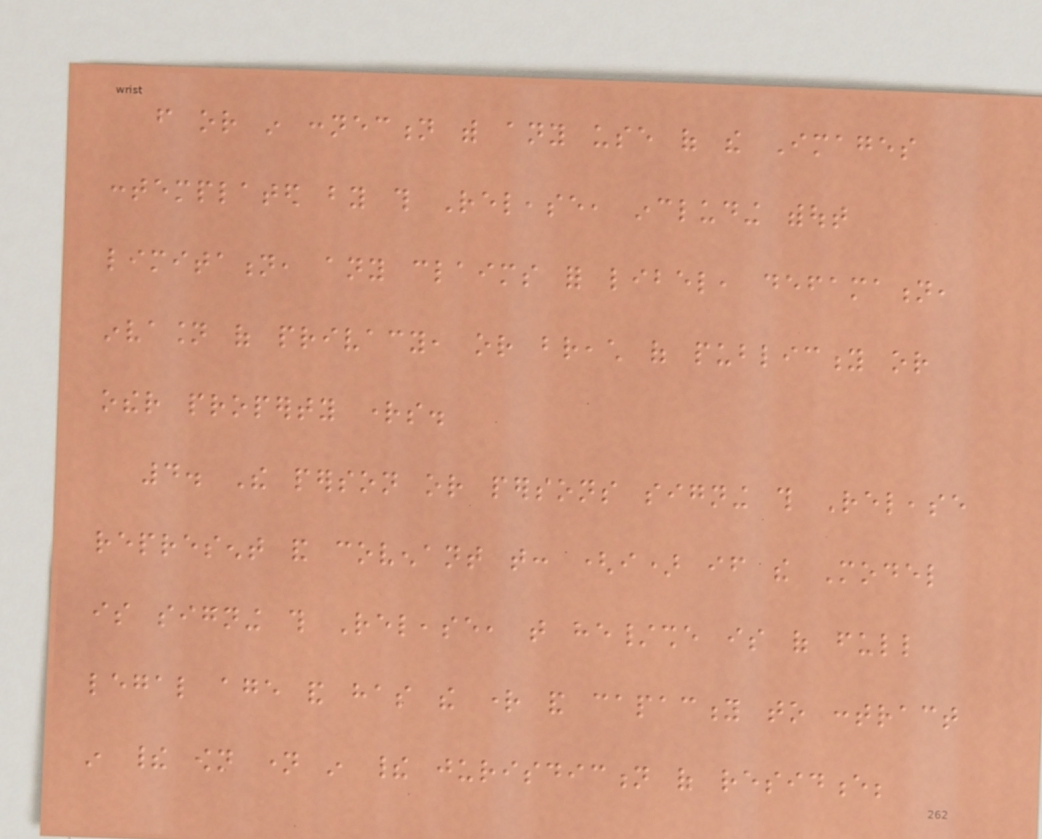from or in connection with any use of the Images
contemplated by this Release, including without
limitation, any claims for libel, defamation,
invasion of privacy, or breach of publicity or
other property rights.
4. The person or persons signing this Release
represent and covenant that: (i) if the Model
is signing this Release, that he/she is of full
legal age and has the right and capacity to contract
in their own name in their jurisdiction of residence;
